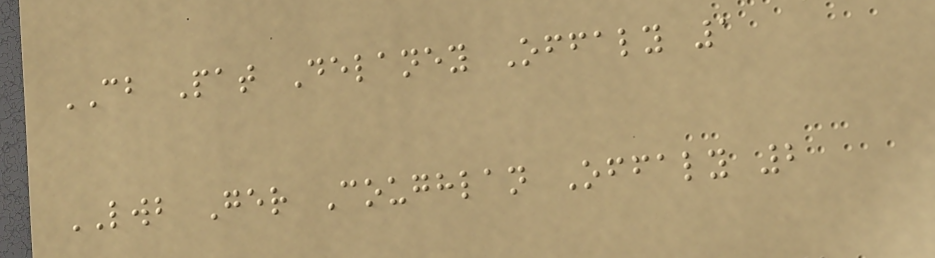CB Pat Delaney Offaly 1
LWB Ger Coughlan Offaly 2
